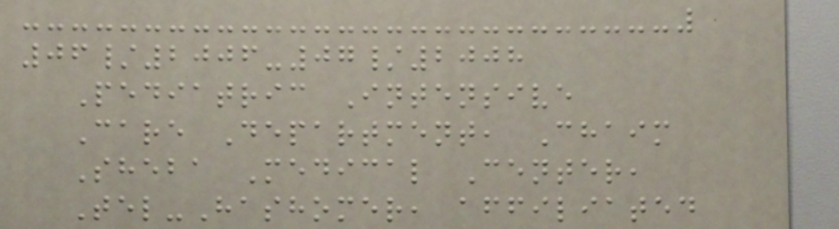06/2006-07/2008
Pediatric Intensive
Care Department, Chaim
Sheba Medical Center,
Tel-Hashomer, affiliated
